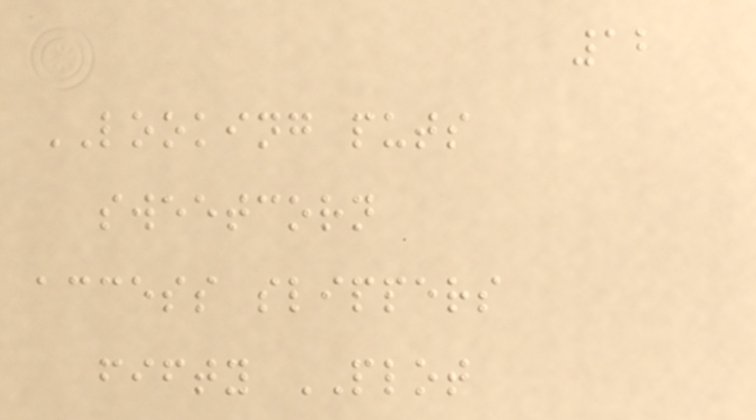12
LOOKING puts
sweetcorn
access slippers
fifty PLOT
